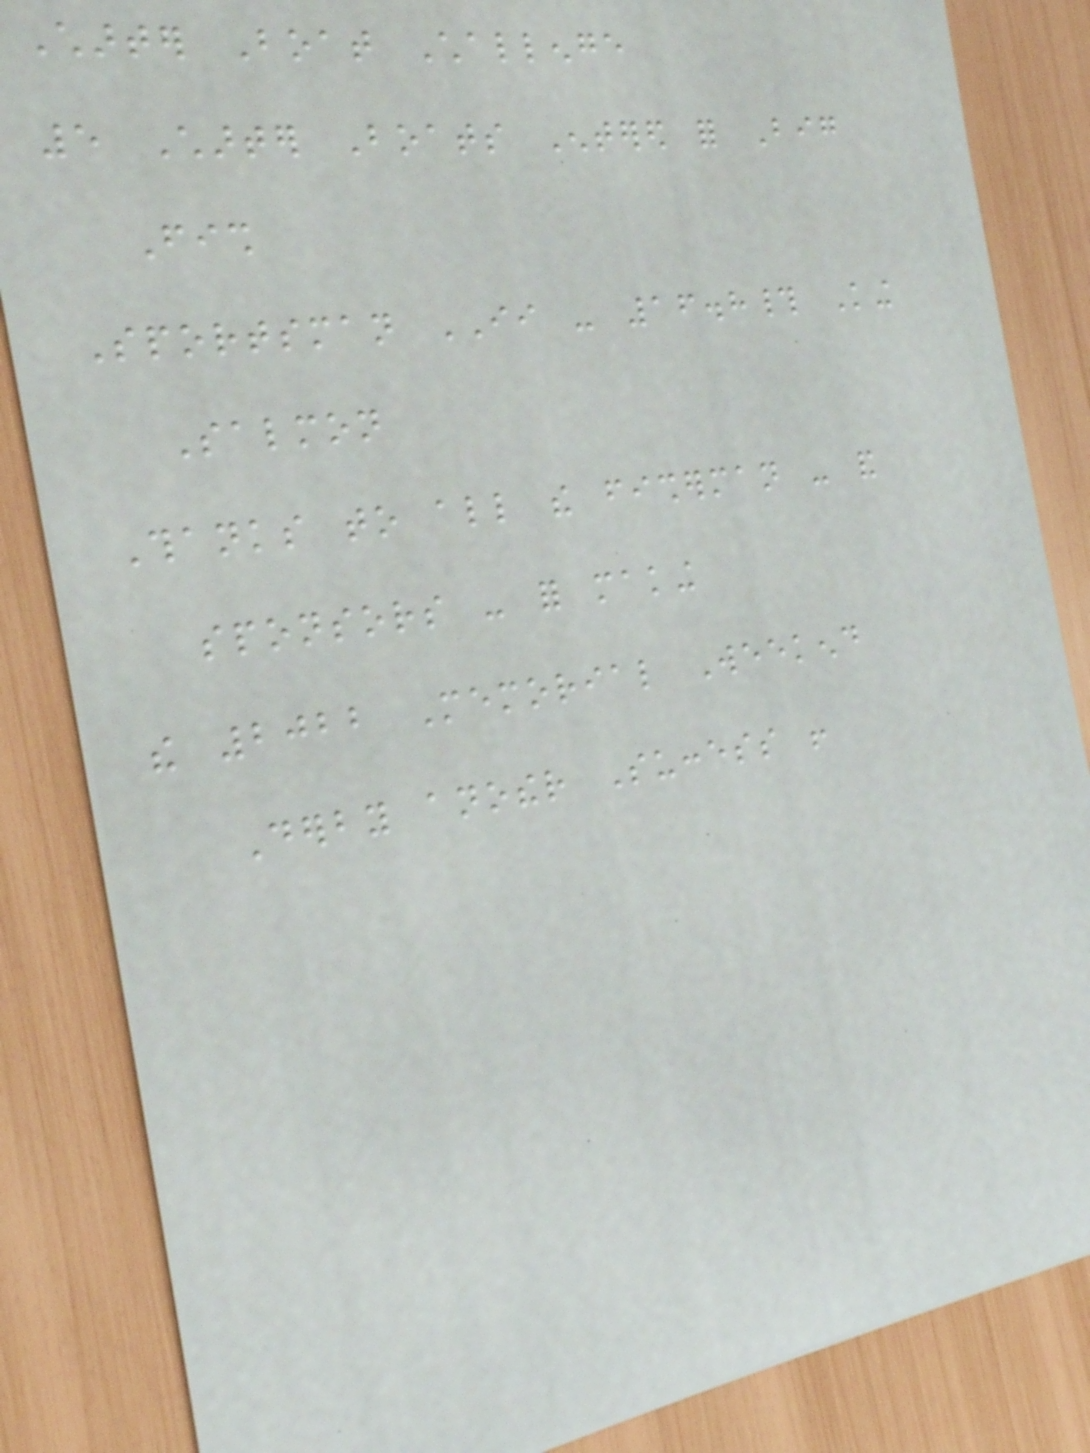Charter Boat Challenge
5 Charter Boats Entered for Big
Fish
Sportsman II - 16.8# King
Salmon
Thanks to all the fisherman - and
sponsors - for making
the 2022 Memorial Weekend
Derby another Success !
